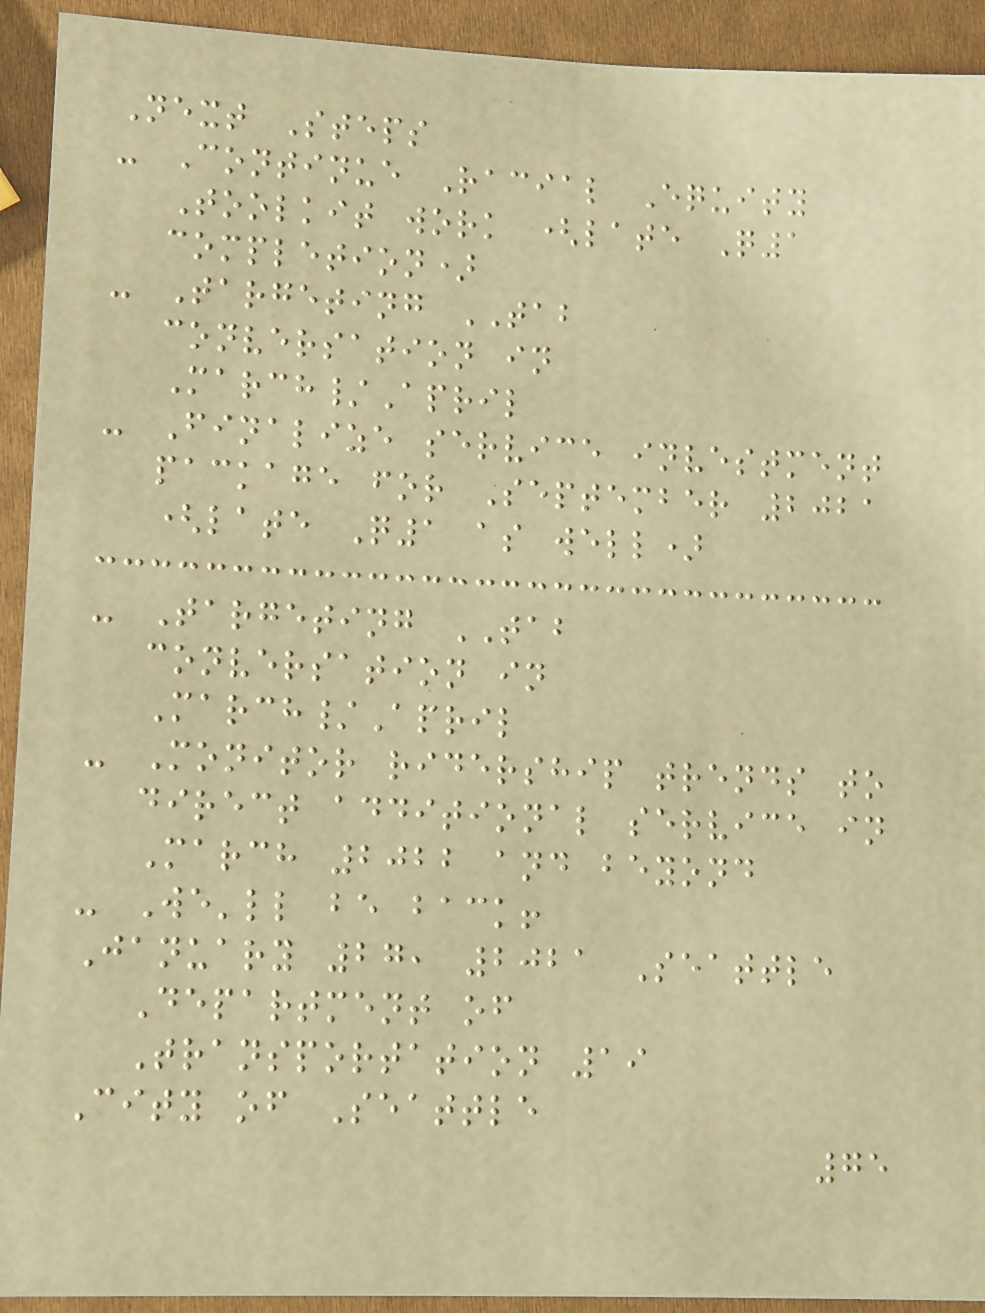Next Steps
- Continue Racial Equity
Toolkit work (late Q1
completion)
- Targeting TAB
conversation in
March/April
- Finalize service investment
package for September 2021
(late Q1 as well)
- Targeting TAB
conversation in
March/April
- Monitor ridership trends to
direct additional service in
March 2022 and beyond
- We'll be back!
January 27, 2021 Seattle
Department of
Transportation 19
City of Seattle
75
